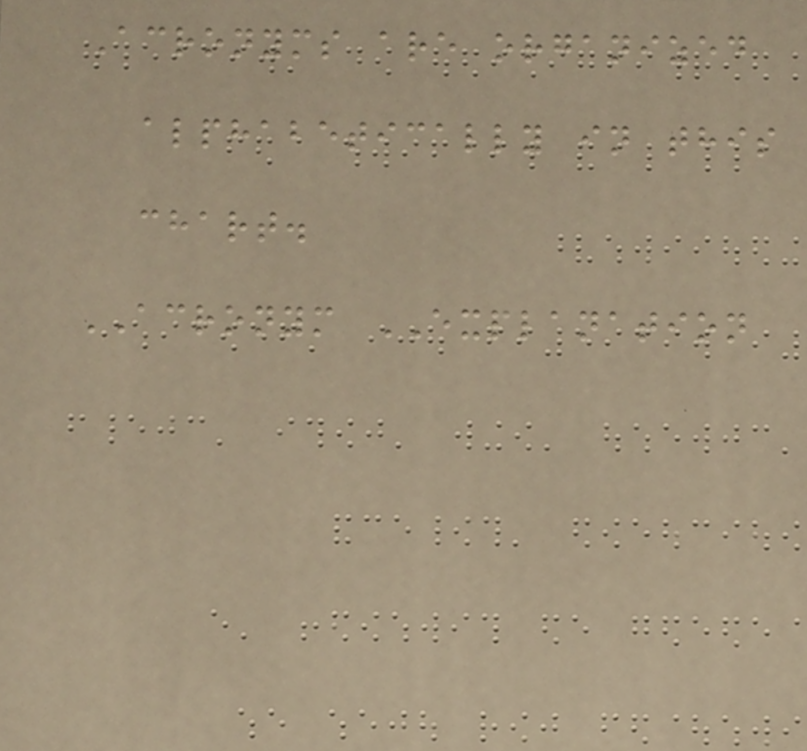Acronyms are organized
alphabetically in this
chart.
ACRONYM EXPLANATION
